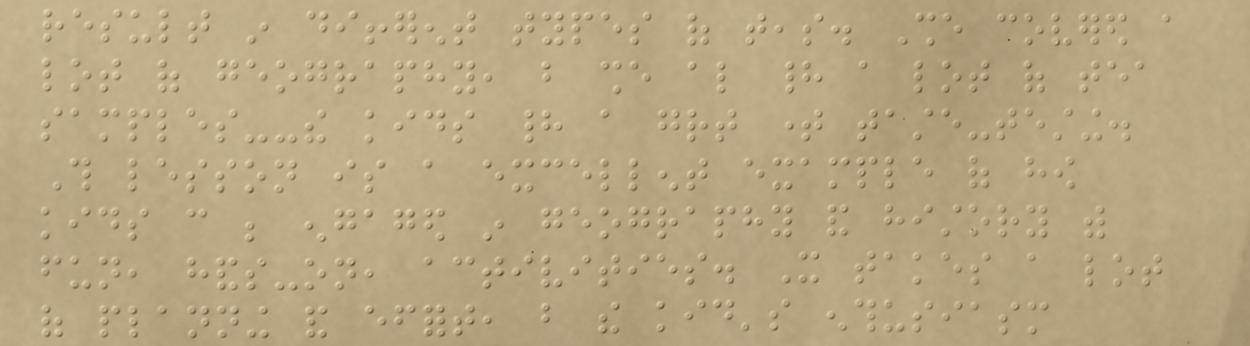result in different types of teas. She covered a
lot of geography, but she also had a lot of tea
samples--the kids had a great time taste-testing.
This lesson is a excellent example of how
kids can be engaged in geography and history with
fun, hands-on, activities. It takes a lot
of planning and effort, but the kid's enthusiasm
